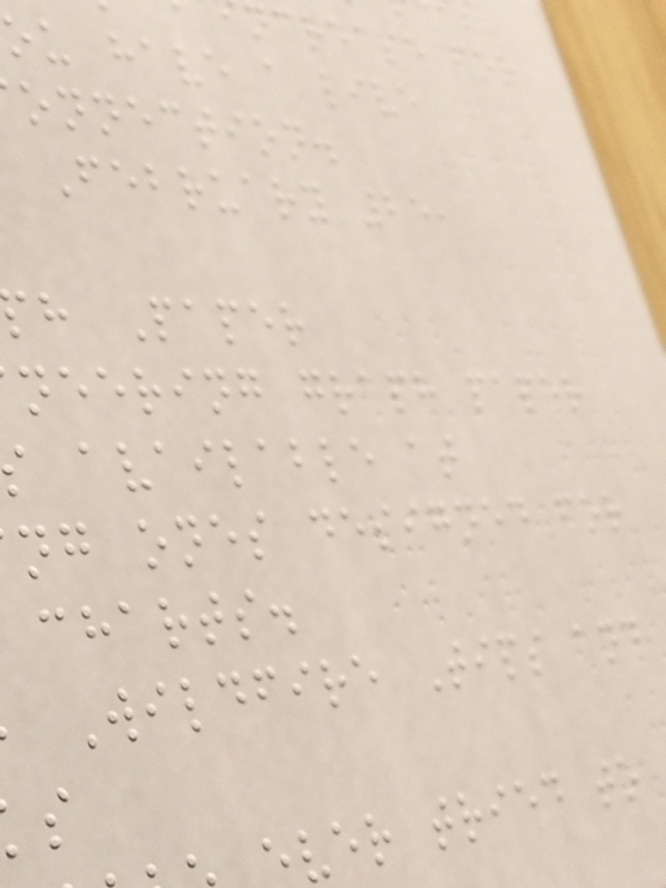ncrease for
ou have a live
onnection.
February 25,
h Paper
neering graph paper
available at
ng ones designed for
charts.
Wildfire Tips and
ver tried to
